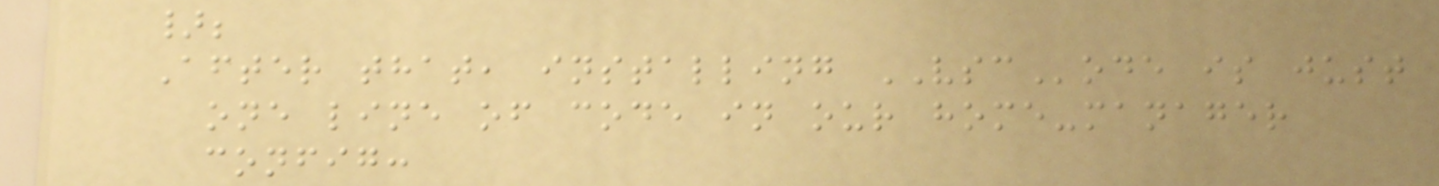};
After that, installing VSCode is just
one line of code in our home-manager
config:
